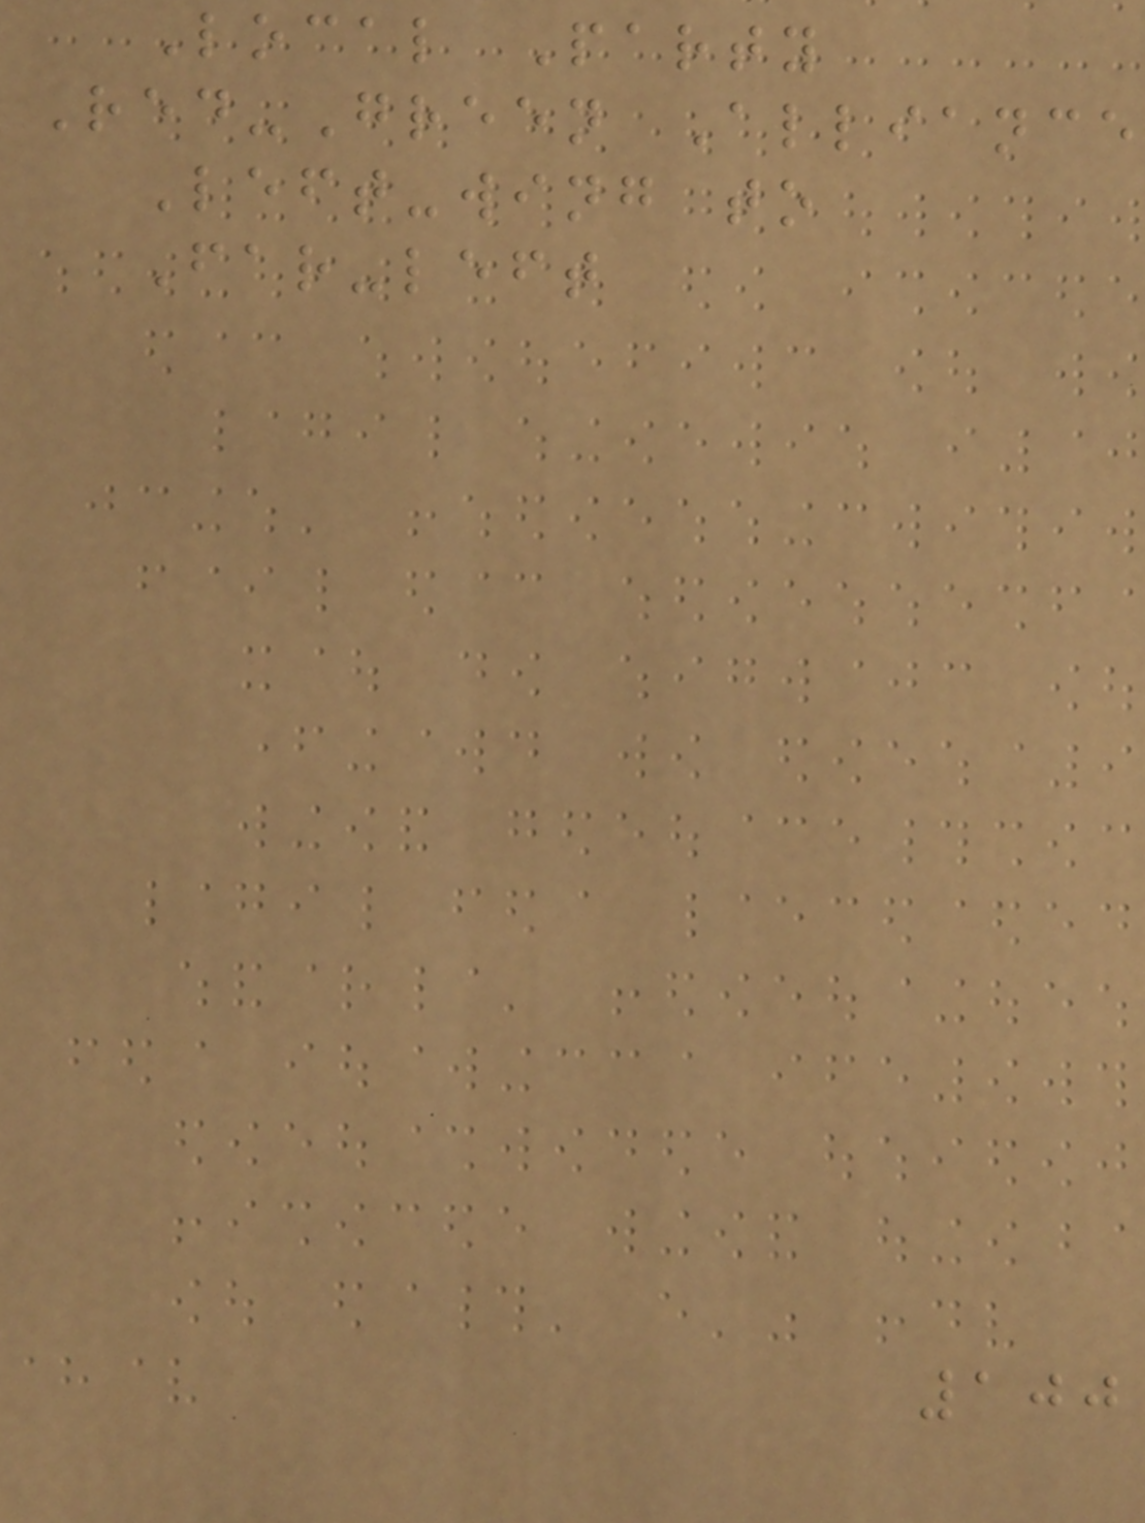Local Party
Red-Green Alliance
Left-wing to
Far-left
100
